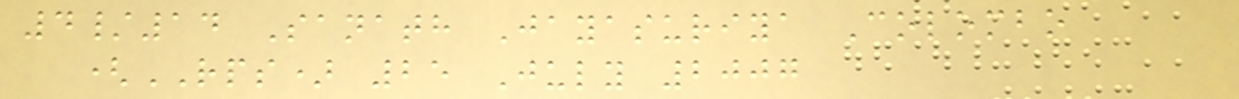4/14 Sanath Jayasuriya Colombo
(RPS) 25 July 2007
